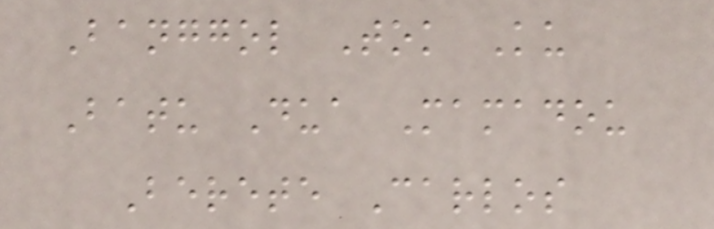Banggol Tok Ku
Batu Dua Mamadou
Berete Carlos
